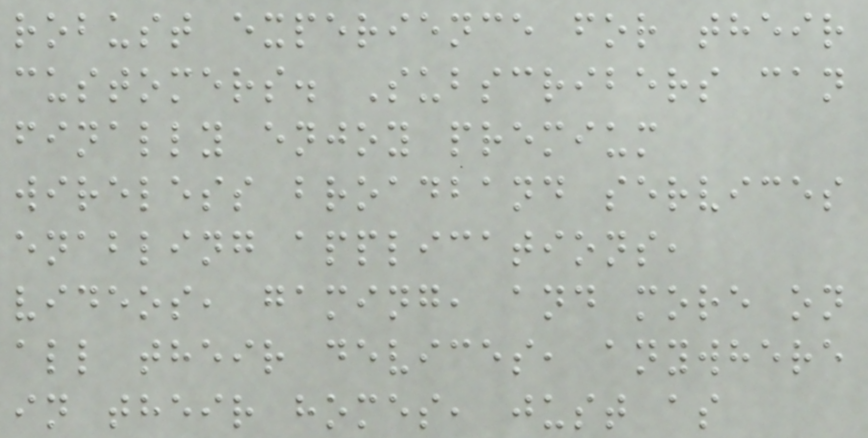robust experience for their
customers. Subscribers can
finally enjoy premium
wireless broadband services
enabling applications,
videos, gaming, and more on
all their devices, anywhere
in their homes, just as
